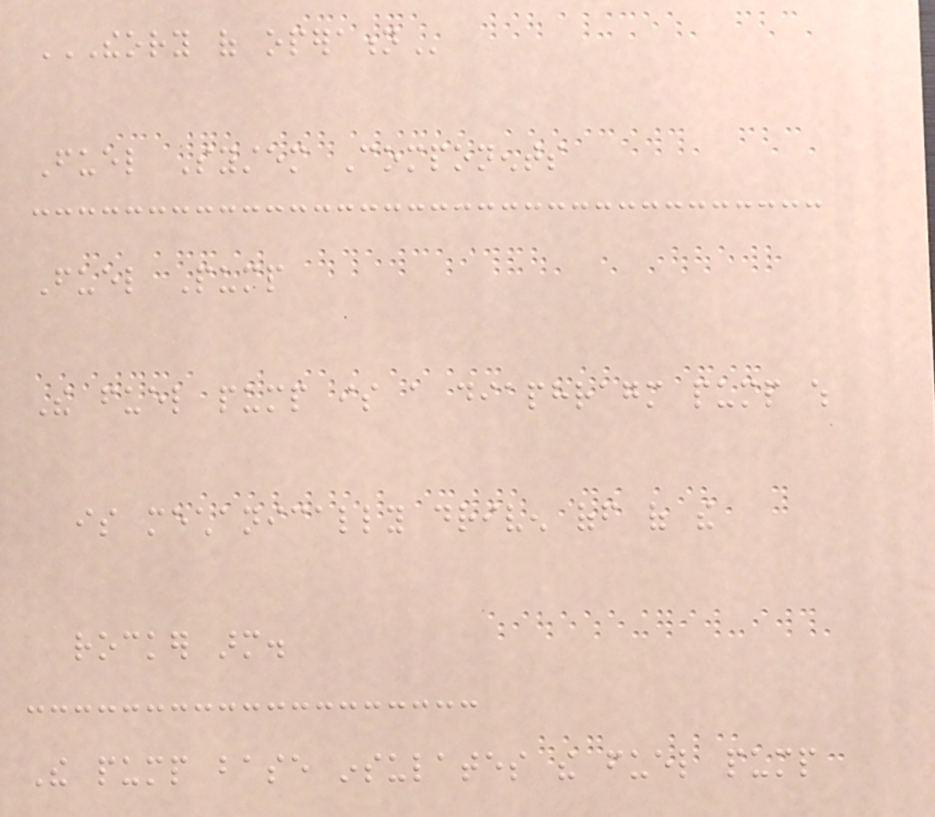THEORY OF OPERATION
Fuel System Components
Fuel Pump
The fuel pump is a diaphragm pump which
is mechanically driven off of the
rocker arm.
The pump base insulates the fuel pump
